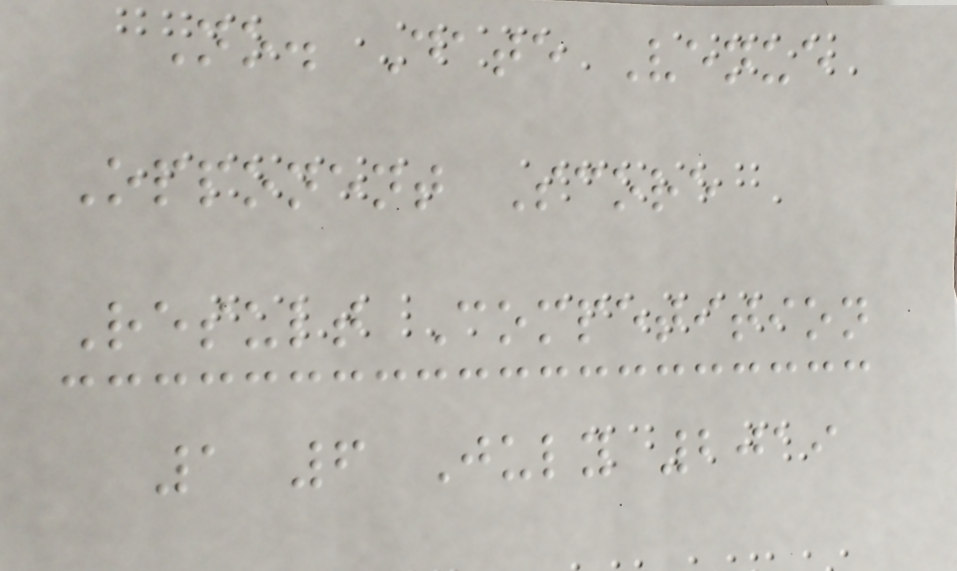No. Date Venue
Opponent Score
Result Competition
1 6 July 2019
